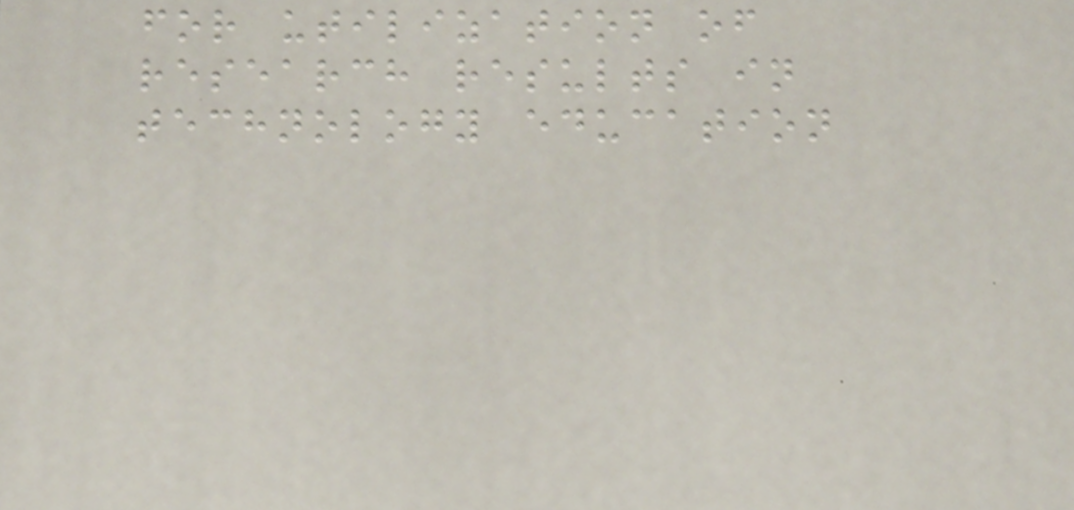for utilization of
research results in
technology education
